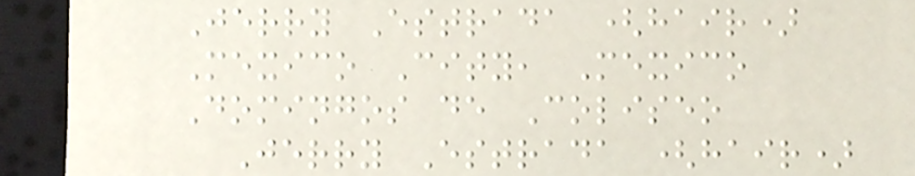Jerry Estrada (hair)
Mexico City, Mexico
Domingos de Coliseo
Jerry Estrada (hair)
